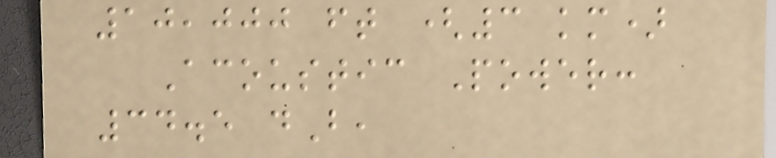10,000 ft (3 km)
Acoustic Power:
34.5 dB,
